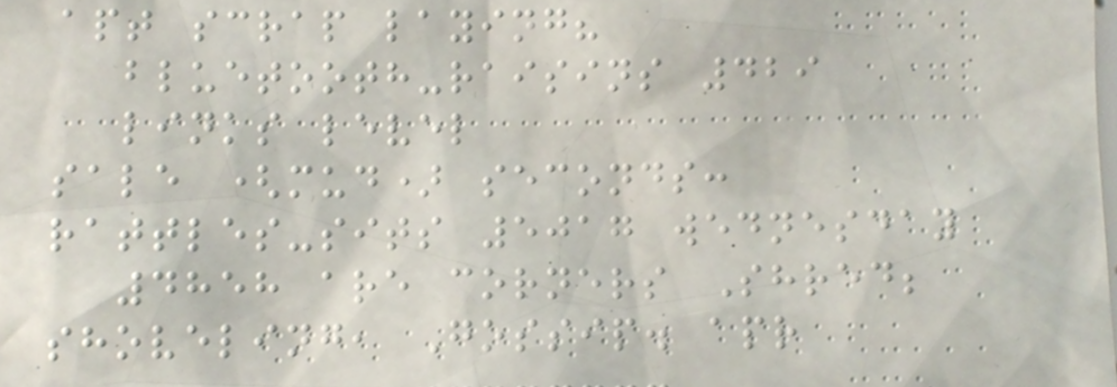apt scrap laying?
bluetooth-raisins 429
links level
sale (mud) seconds:
rattles-sits 5017 wednesday
4858 are corners Shred;
shoveling, Gossip. apr
